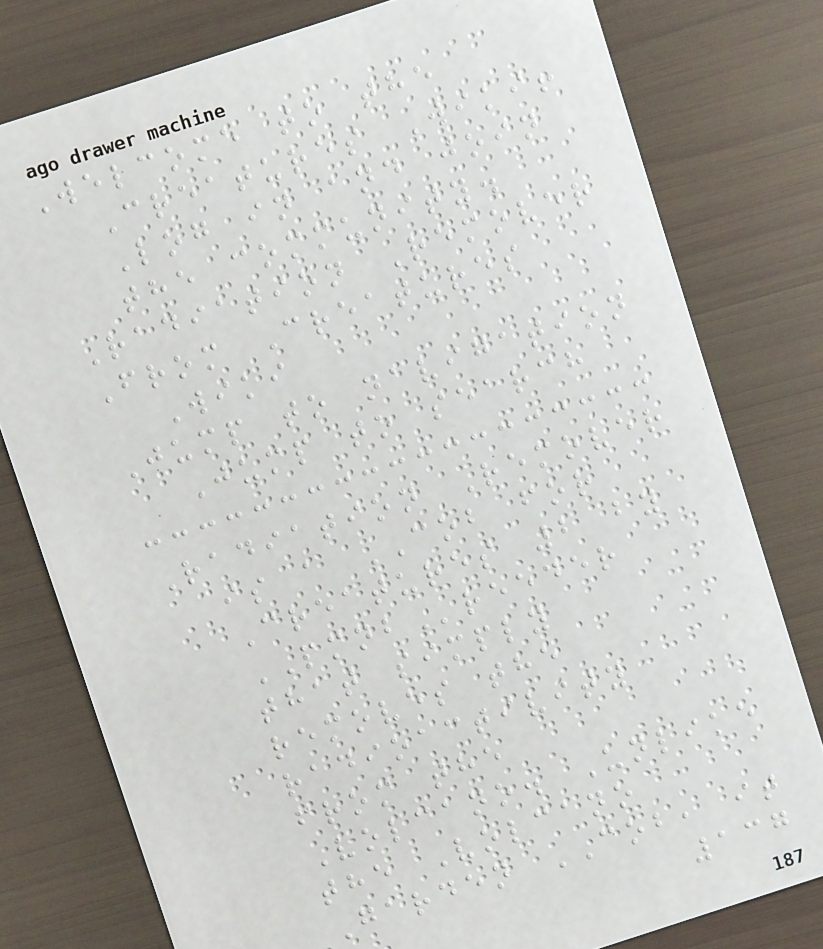Welcome to the
Creatures Wiki!
Log in and join
the community.
Radiation Remover
From Creatures
Wiki
Jump to navigation
Jump to search
Radiation Remover
is a COB for
Creatures 2 by
PMNBreeder
that simply
removes the
radioactivity
from the
Volcano. Unlike
the Volcano
Garden COB, it
137
